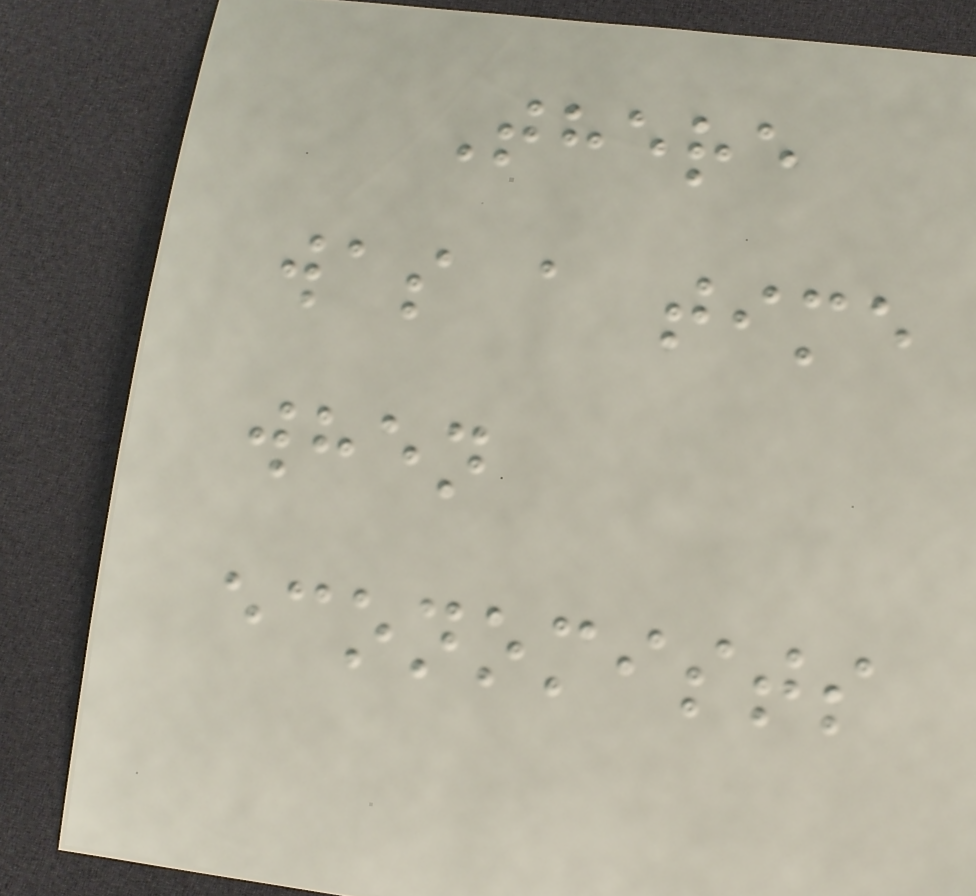There
was a time
when
economists
